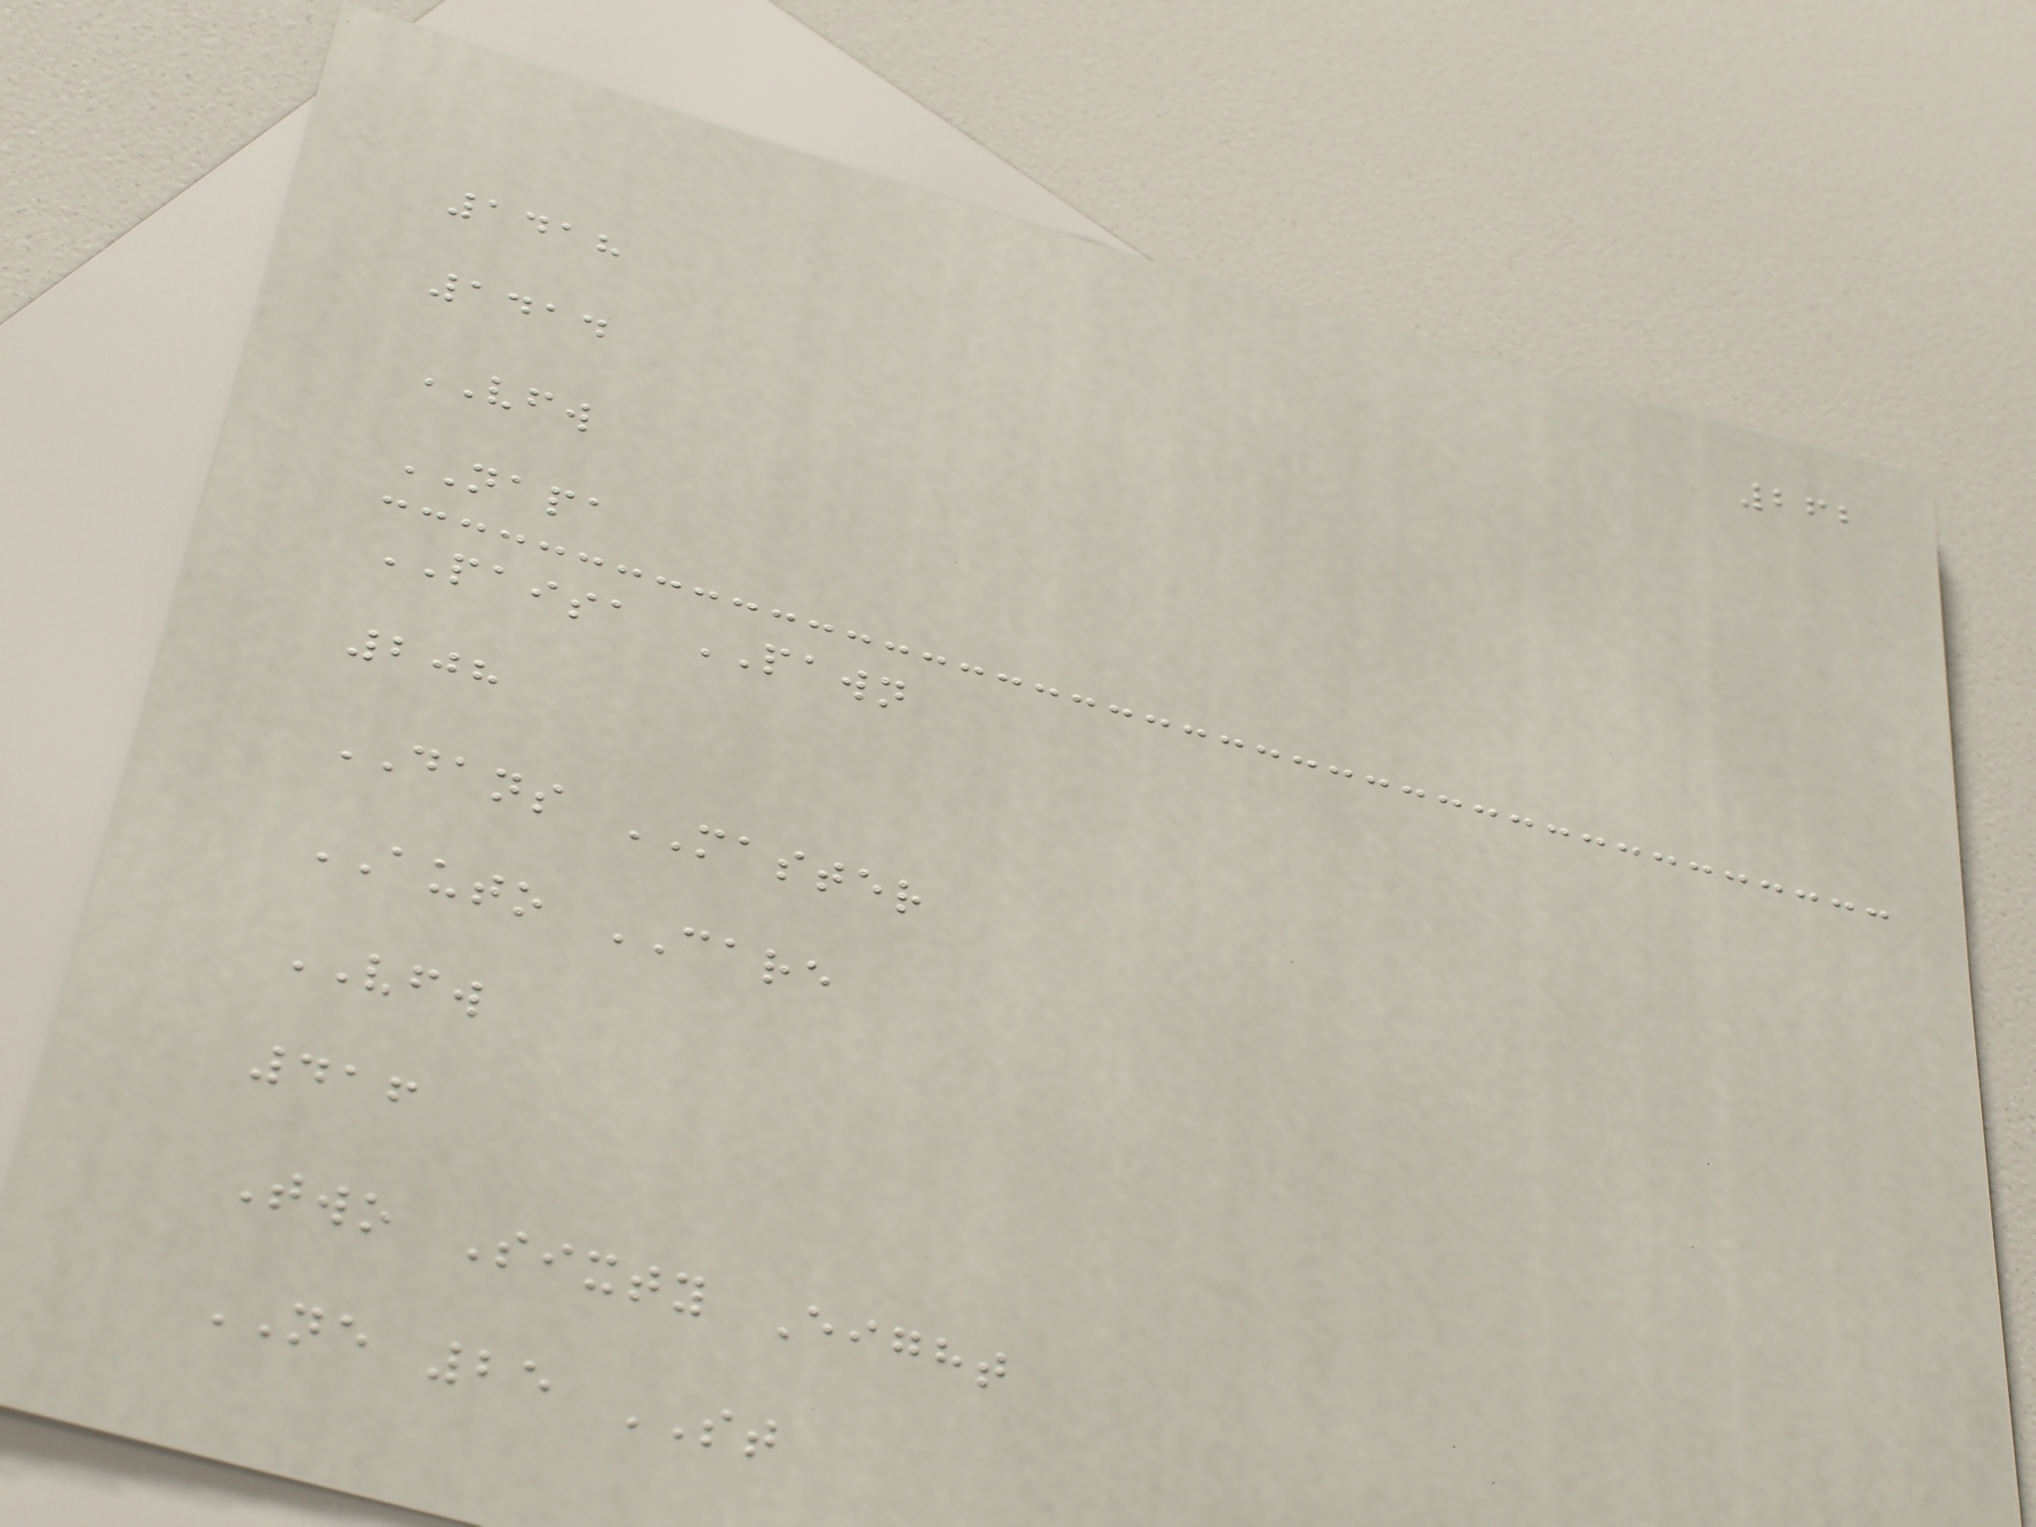262
1418
1414
VFW
NAPA
PAISA PAWN
208
DANS MASTER
AUTO CARE
VFW
416
Two Sixty Eight
NE 25 ST
